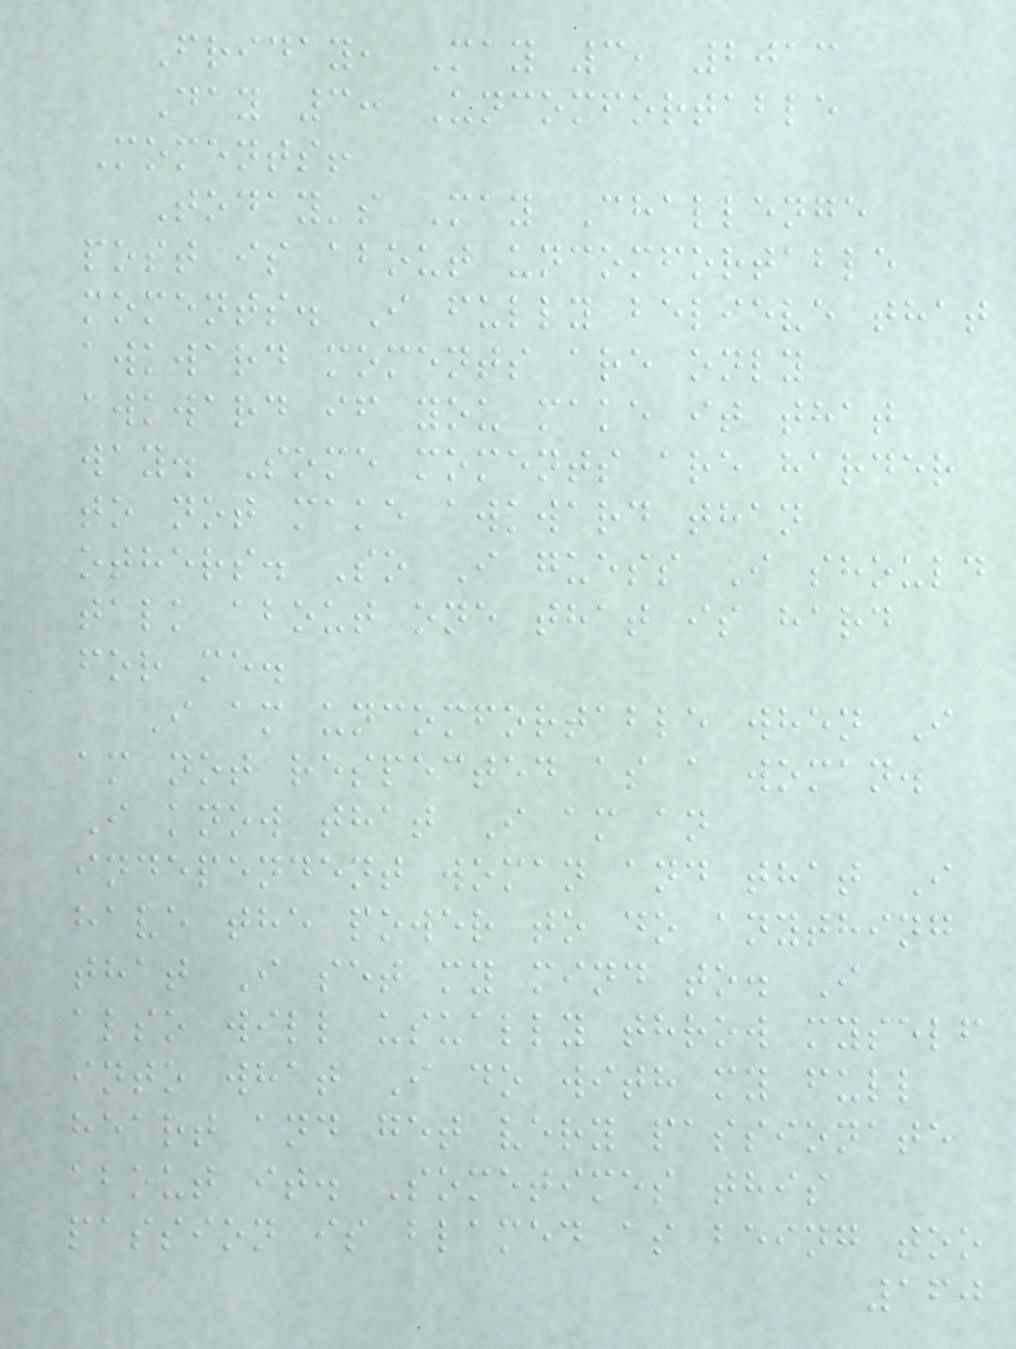Friday, May 3, 2013
Day 3: Uncomfortable
Moments!
Today's May Challenge
post is about uncomfortable
moments. I fully believe that
awkward moments are only
awkward if you make it that
way. Some moments are harder
to not make awkward than
others. So I guess I should
talk about one that is hard
for me.
I am uncomfortable when I
am not respected as a woman.
I know that I am an
independent woman and that I
have the power to do anything
that I set my mind to. I
also will usually throw myself
into what I do with my full
heart and get very passionate
about it. Sometimes this
passion is blamed as being too
160
